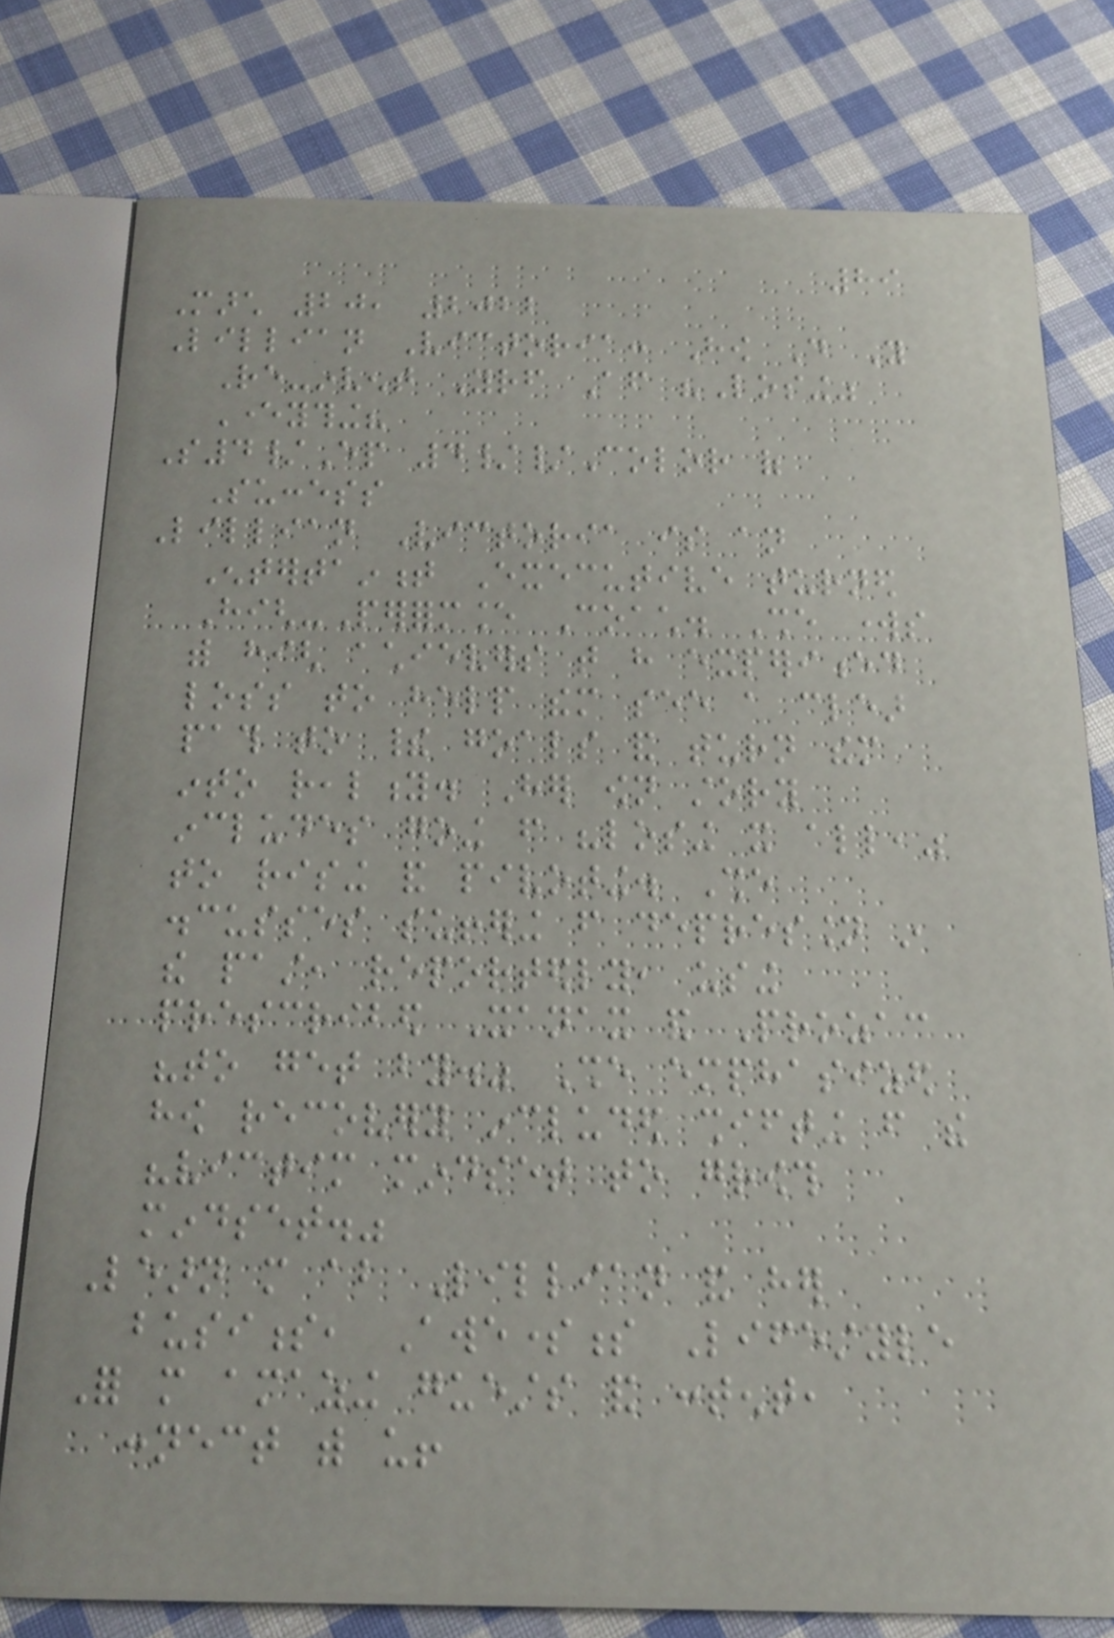89
March 20, 2022
Lillian Victoria: How Do You
Re-invent Yourself After "Losing"
Everything?
S4/Ep 4//Color of
Success
Lillian Victoria is an
Entertainment Executive turned
High-Performance Coach. She works
with high achievers that have experienced
loss to help them see a clear
path to their goals and turn them
into reality. Her own story
includes going from "losing it all,"
to rising and pivoting. She
discusses suffering from depression in
the past, reportedly, using
prescribed Xanax and Prozac
"to get by." She emphasized
how recovery included shifting from the
"victim mindset to growth
mindset."
Learn more about Lillian and her
business, Awesomeness Lifestyle
For more amazing guests and content,
connect with us!
